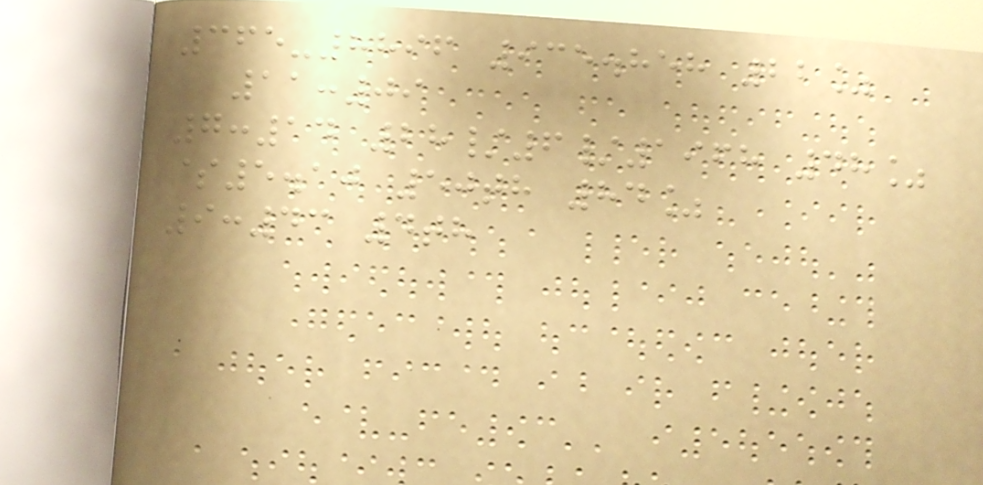365-8896 935.858 22%
11:09
7:14 28/6/1968 48%
$5.10 50th 84%
9:43 4th
